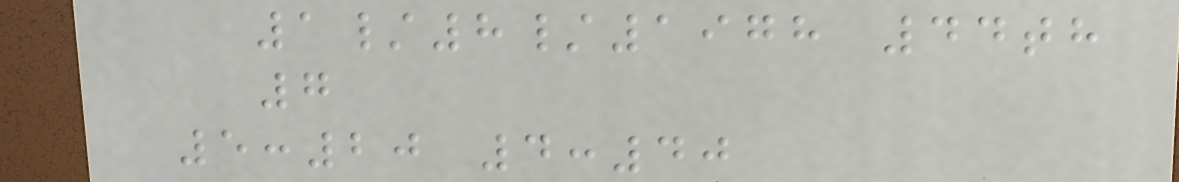1/8/1978 44th
7
5:20 4:40
